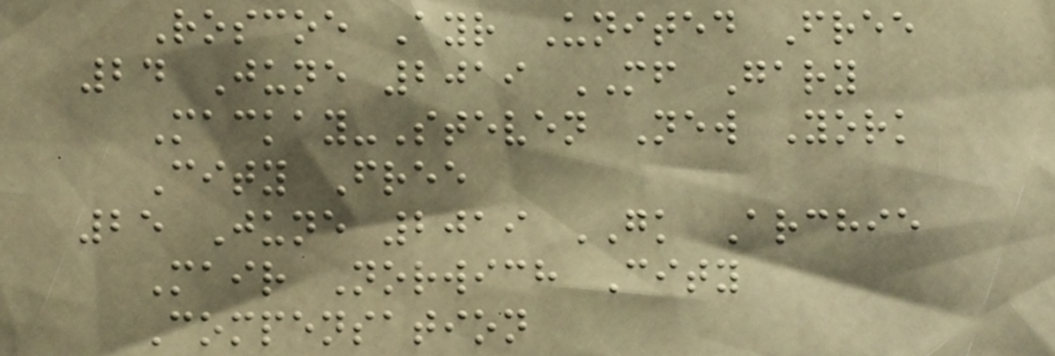Roscoe Ayr United Free
24 June 2019 MF Gary
Mackay-Steven New York
City Free
25 June 2019 GK Archie
Mair Norwich City
Compensation
